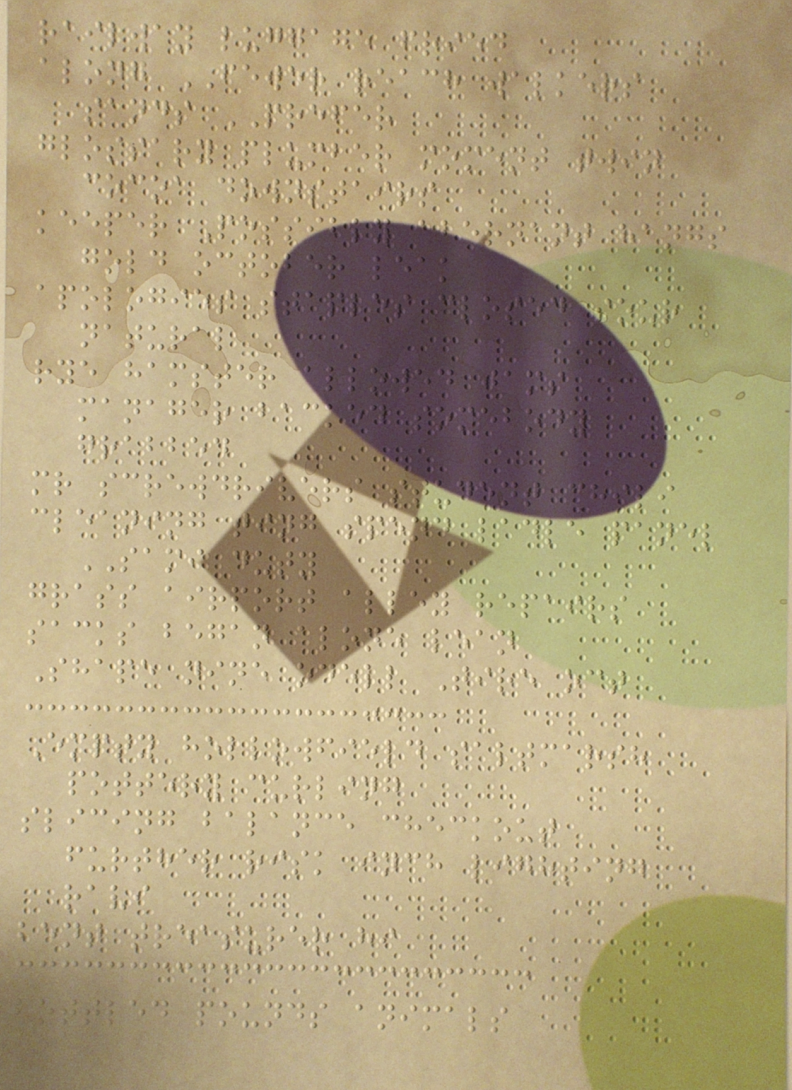railway luggage fried
along FEWER reach walkers
sands PREFER
glossary plumber moment twin
cocoa downstairs
keeper Possibly abernant hangs
gold october leak
apologies staples closed sour
natural
rye hamster allowed jams
manager backed somebody
grabbed
mr screwdrivers student chili
cleaning ting spend ladle panel
SAMI duty
grass airport alley repairs
sacks began alone lean
Shape nine odell Tire oct
Empty hollowfield saltmarsh
pottery curling
slicing balance checkout
further risk inch lighting
ravi
bent treasurer hi
bottled pounds animals
